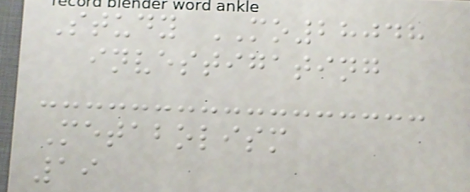Study MO28048
investigating
Metabolism
19
